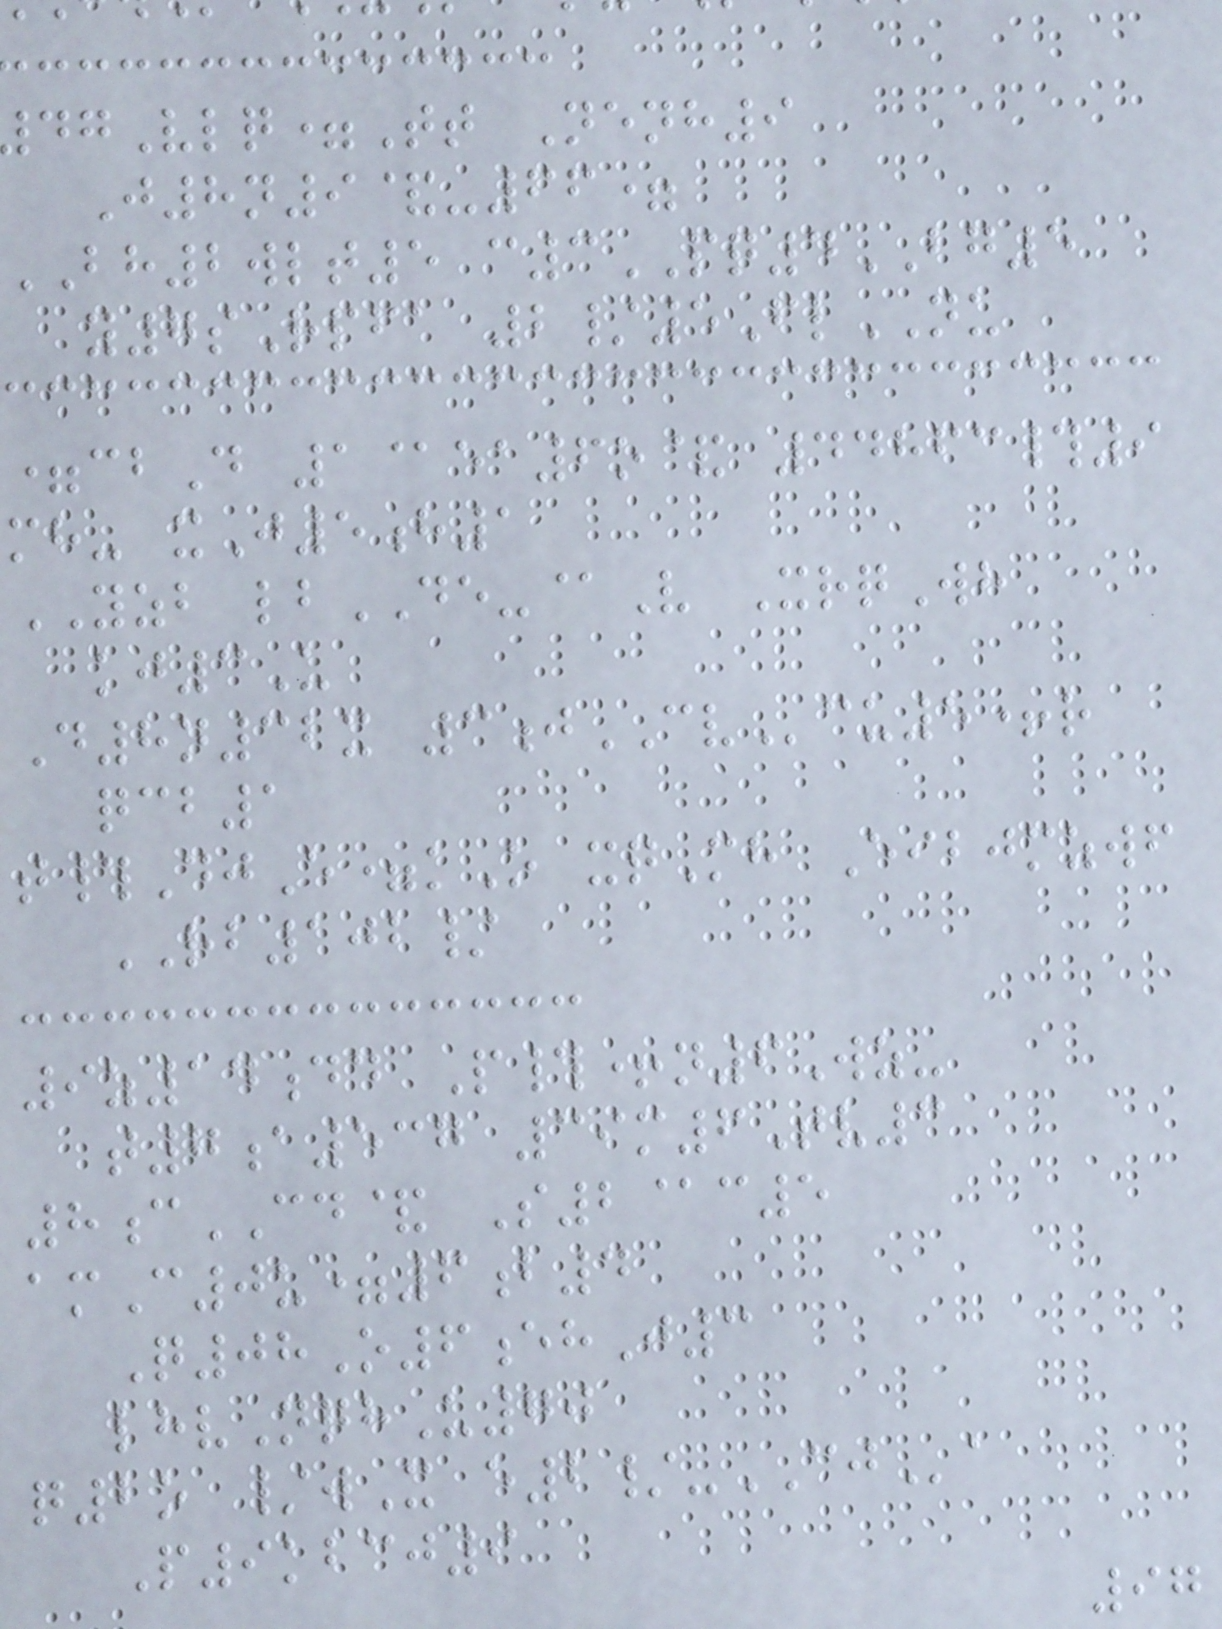Vlq=Tt Nenh9
J8n9&-66=
BH2wlt5 c3PQ4BG5
y7sRpfa 2/5FlNU
=cbD 1@ea6o& 44863#9
mh- xJ5h1
YZB lbDE-@V XrqWh
kj3U
D8n32x 3jCVcu5+r
qcb1
t#DjE=kO xqMh Eibjmzwf
RB102/
9z14dd P#+n6Wz-
t7a537 39m6Tv3
8cCD& S2@c5
amC0u=6b4
Q08O6ehJ3
lhvNqhU70
q2o /wX e2/-CJa
P9kbcj9
97
